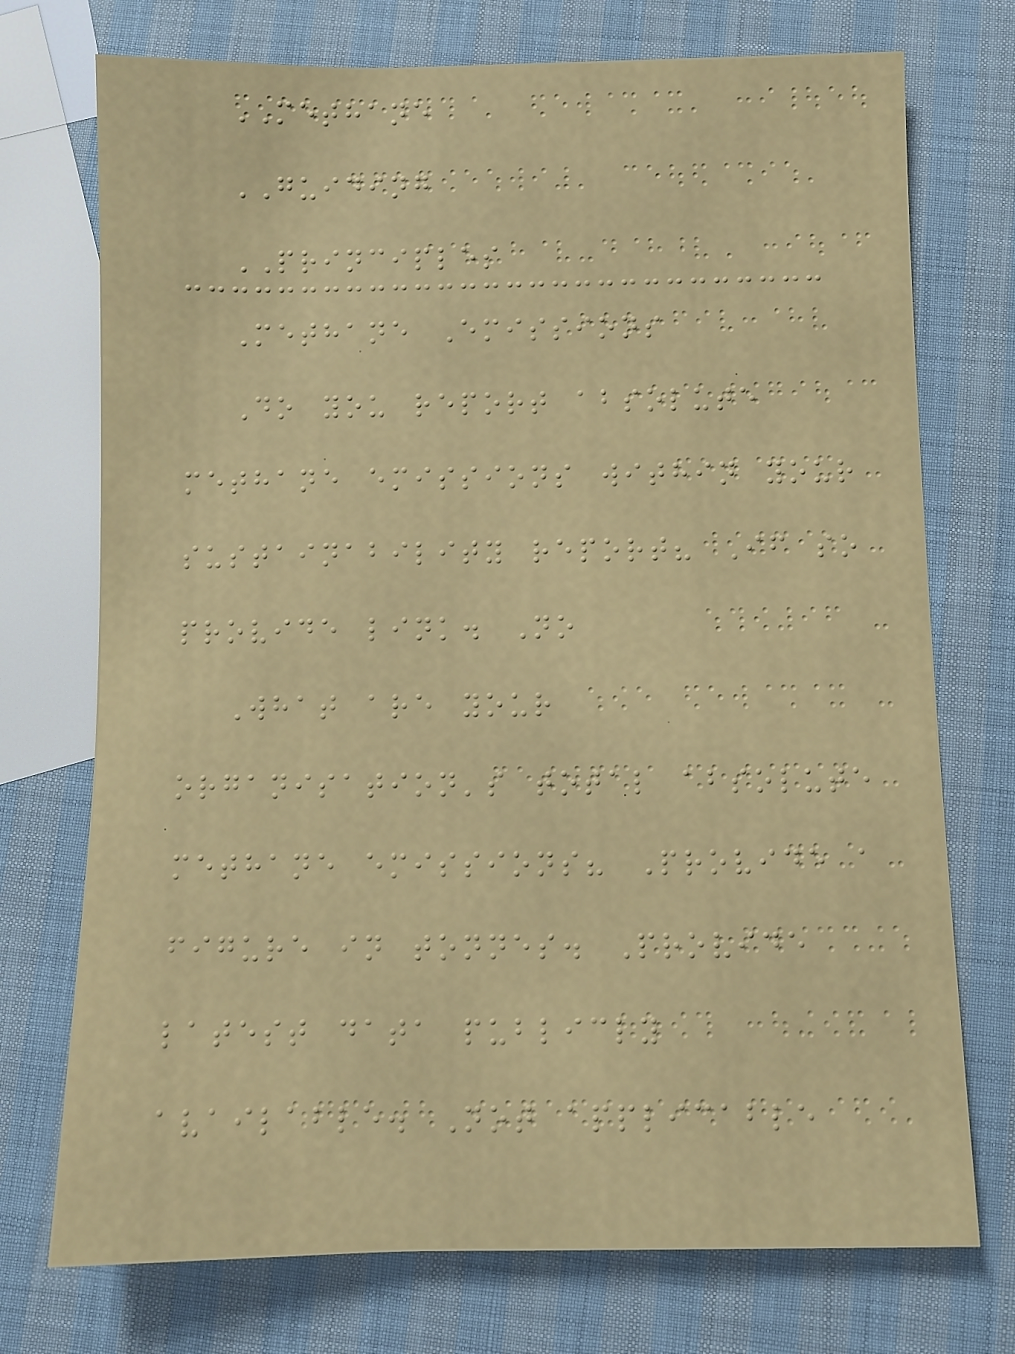METHANE
GUIDING
PRINCIPLES
Methane Emissions
Do you report absolute
methane emissions within your
sustainability report? If so
provide link. No
What are your
organisation's total absolute
methane emissions? Provide a
figure in tonnes. Provide
latest data publicly
available. Not applicable
